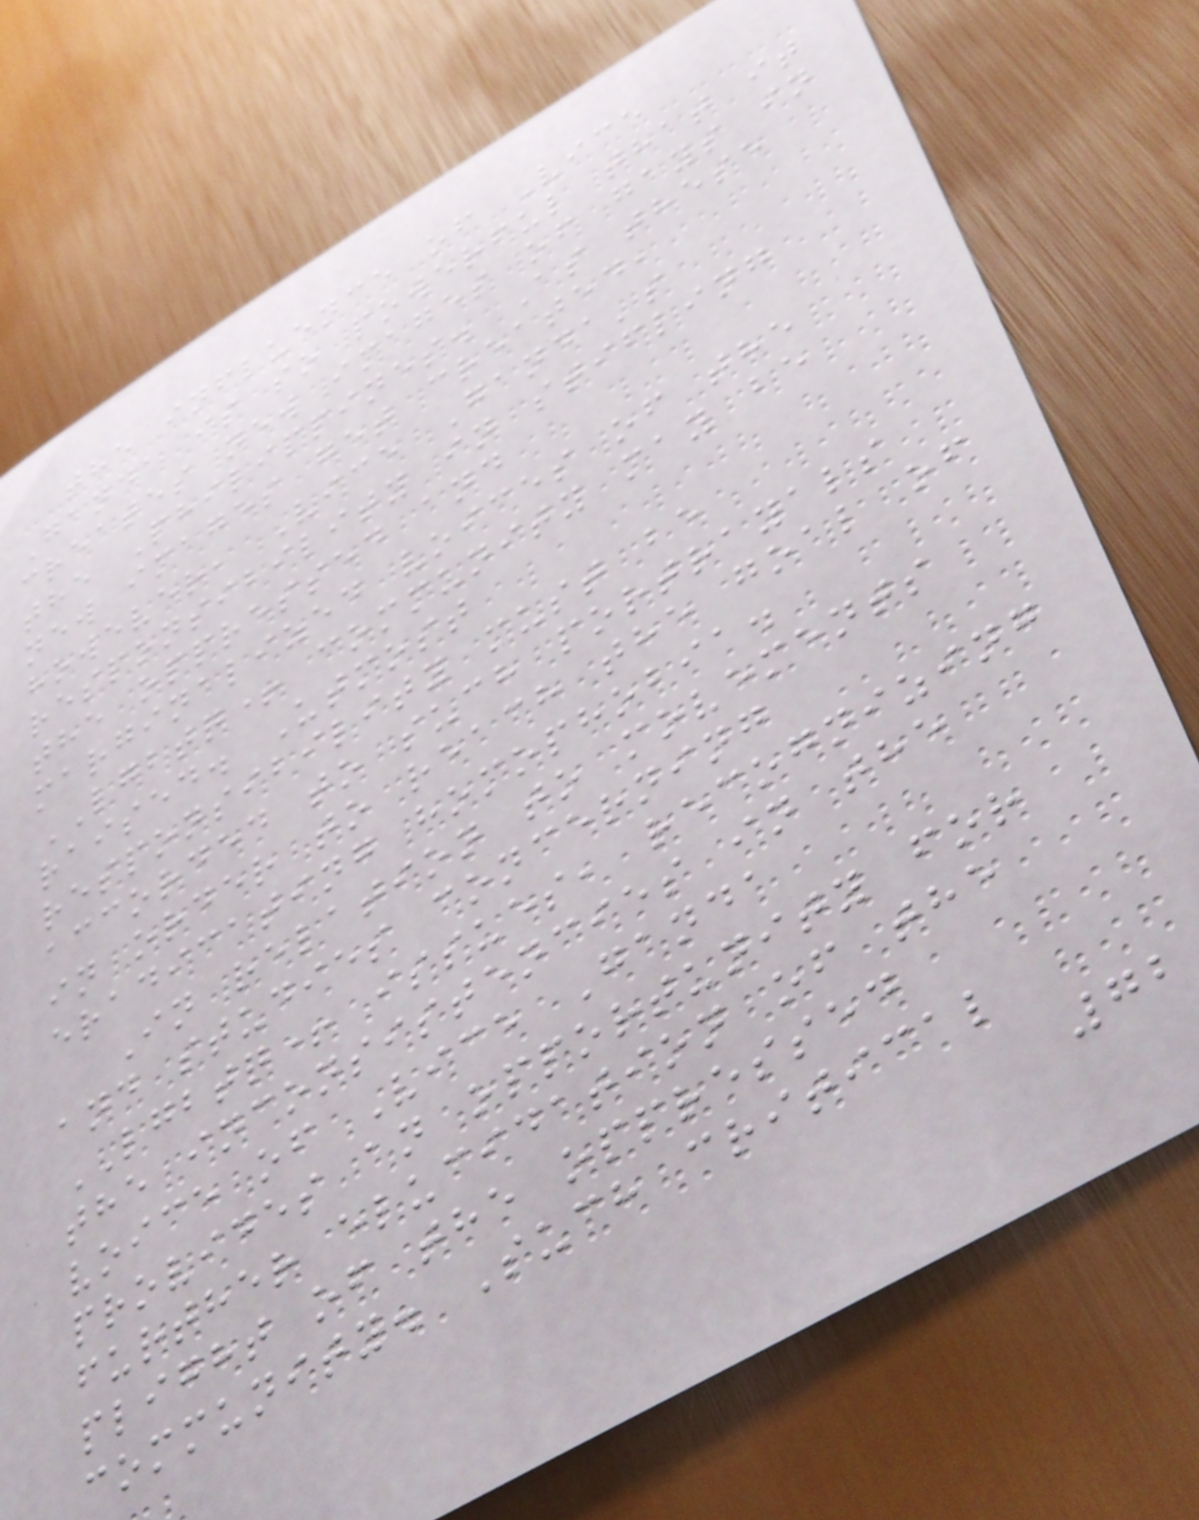the influence of Vice
Ganda is so powerful that it
creates new images of gays in
the Philippines. As these
new images get created,
however, Vice Ganda's
responsibility in stifling
the oppressed and
marginalized voices of the
LGBTQ+ community may be
raised. Utmost
responsibility must be
accorded to such portrayals
in order to reach the goal of
eradicating homophobia.
In relation to movements
and studies concerning
LGBTQ+ issues, recognizing
the inconsistencies in the
voice of Vice Ganda
provides an opportunity for
further elucidation of the
plight of the oppressed
community. Such critical
72
